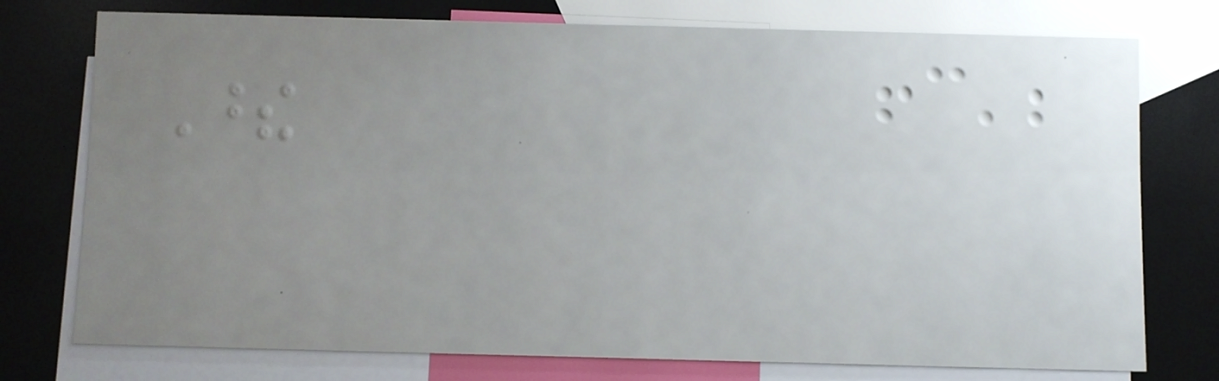These
